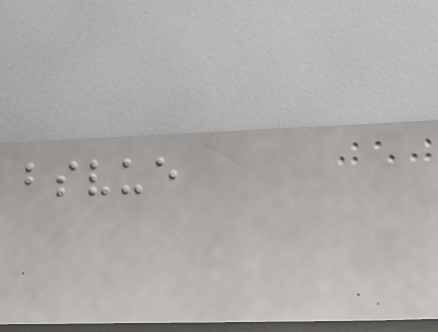bsvue
